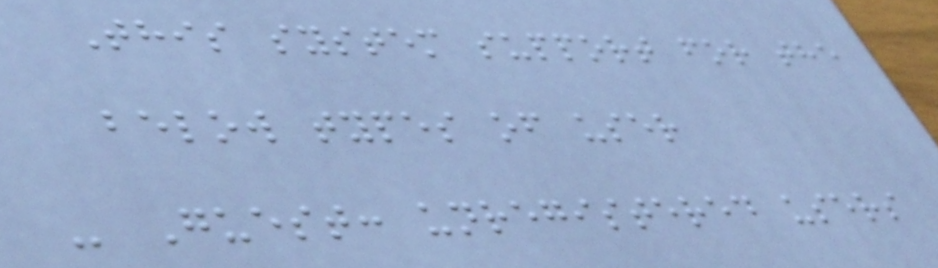This system support for the
below types of user
- Guest: unregistered users
